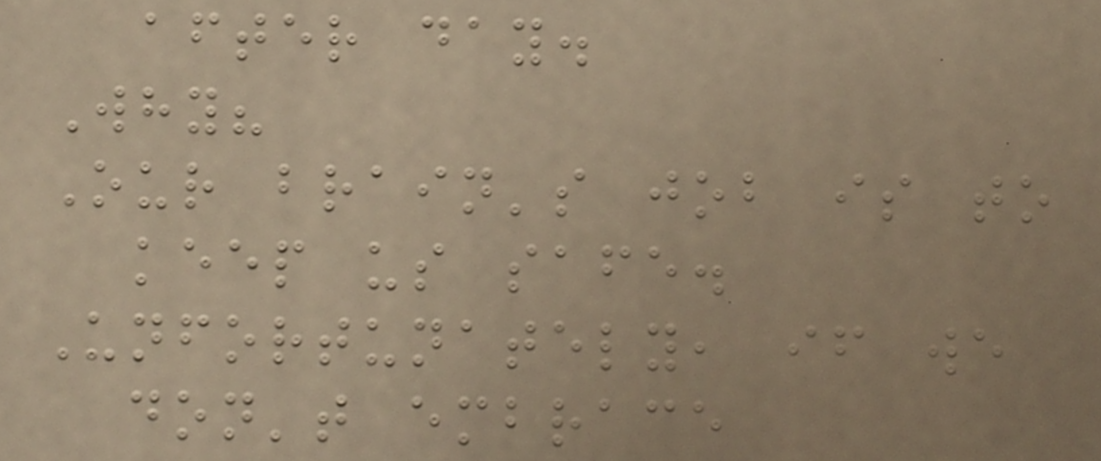after day.
Why?
Our brain's job is to
keep us safe.
Unfortunately, if we
don't embrace
